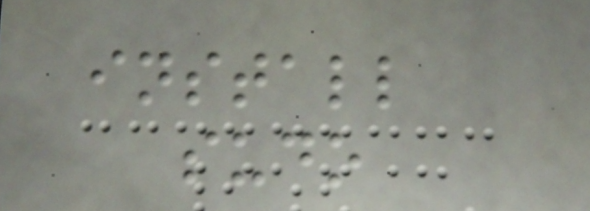install
sudo
